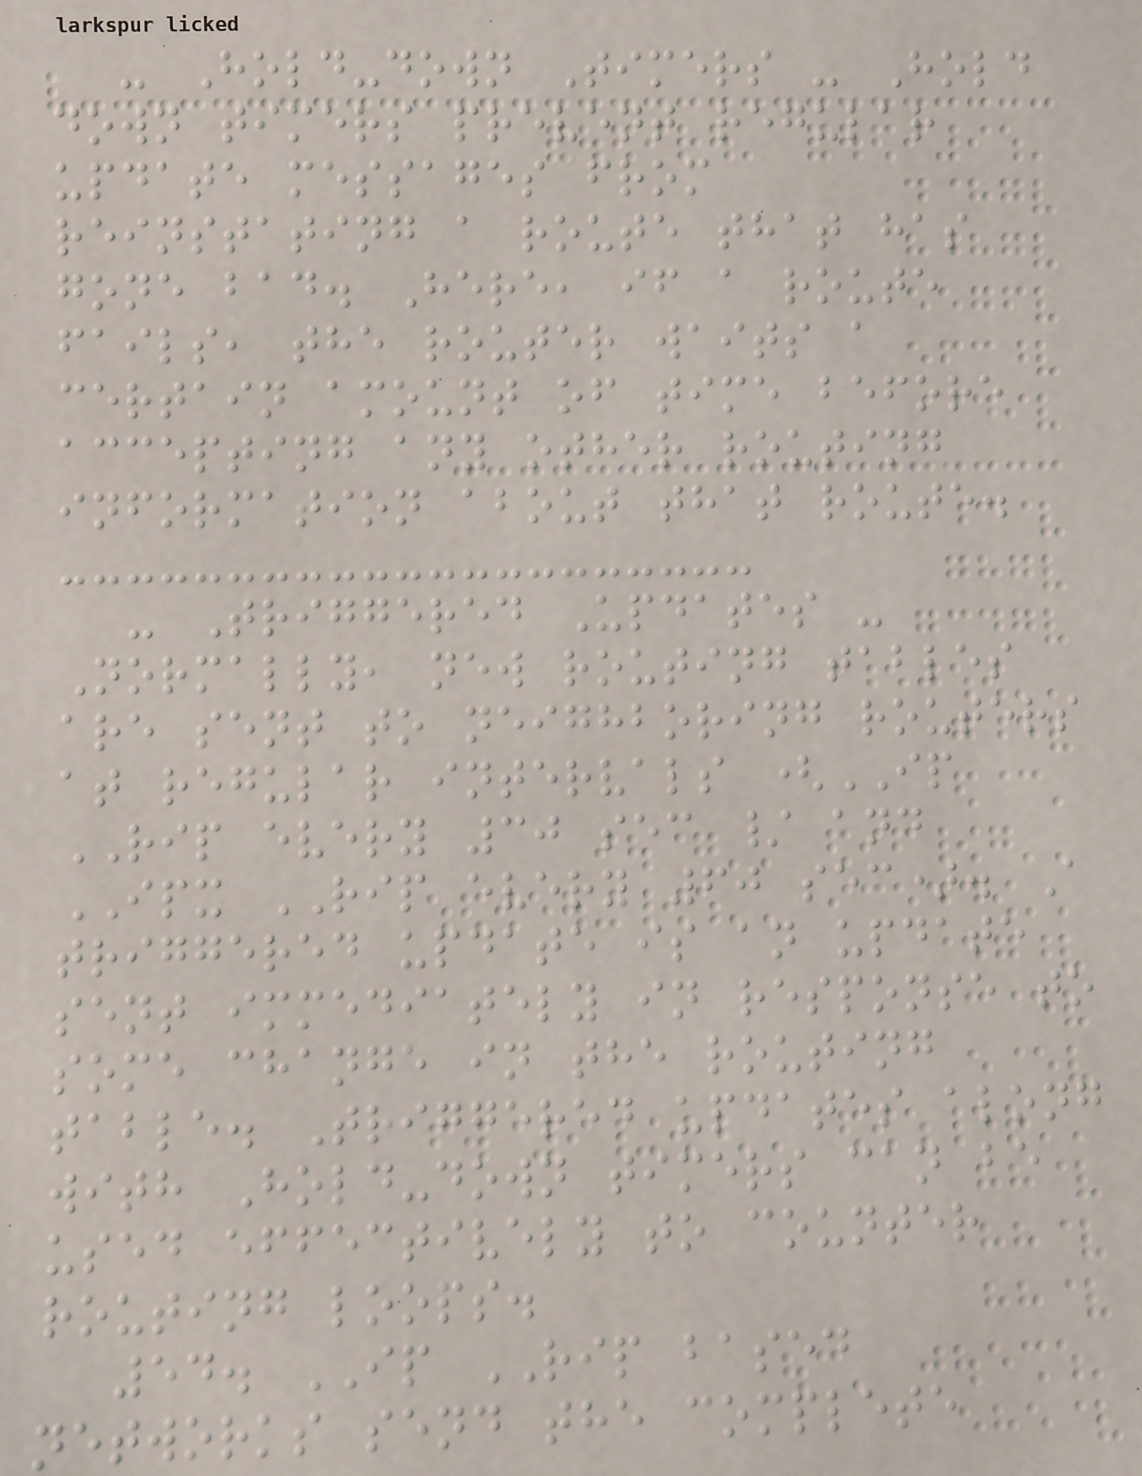- Hold-down Timers - Hold
down timers prevent regular
update messages from
reinstating a route that has
gone bad. Here, if a route
fails, the router waits a
certain amount of time before
accepting any other routing
information about that route.
- Triggered Updates -
Normally, new routing tables
are sent to neighboring routers
at regular intervals (IP
RIP every 30 sec / and
IPX RIP every 60 sec). A
triggered update is an update
sent immediately in response to
some change in the routing
table. Triggered updates along
with Hold-down timers can be
used effectively to counter
routing loops.
54. IP RIP based
networks send the complete
